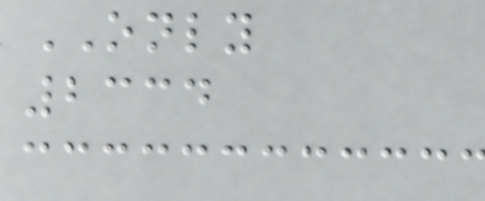ONLY
2334
